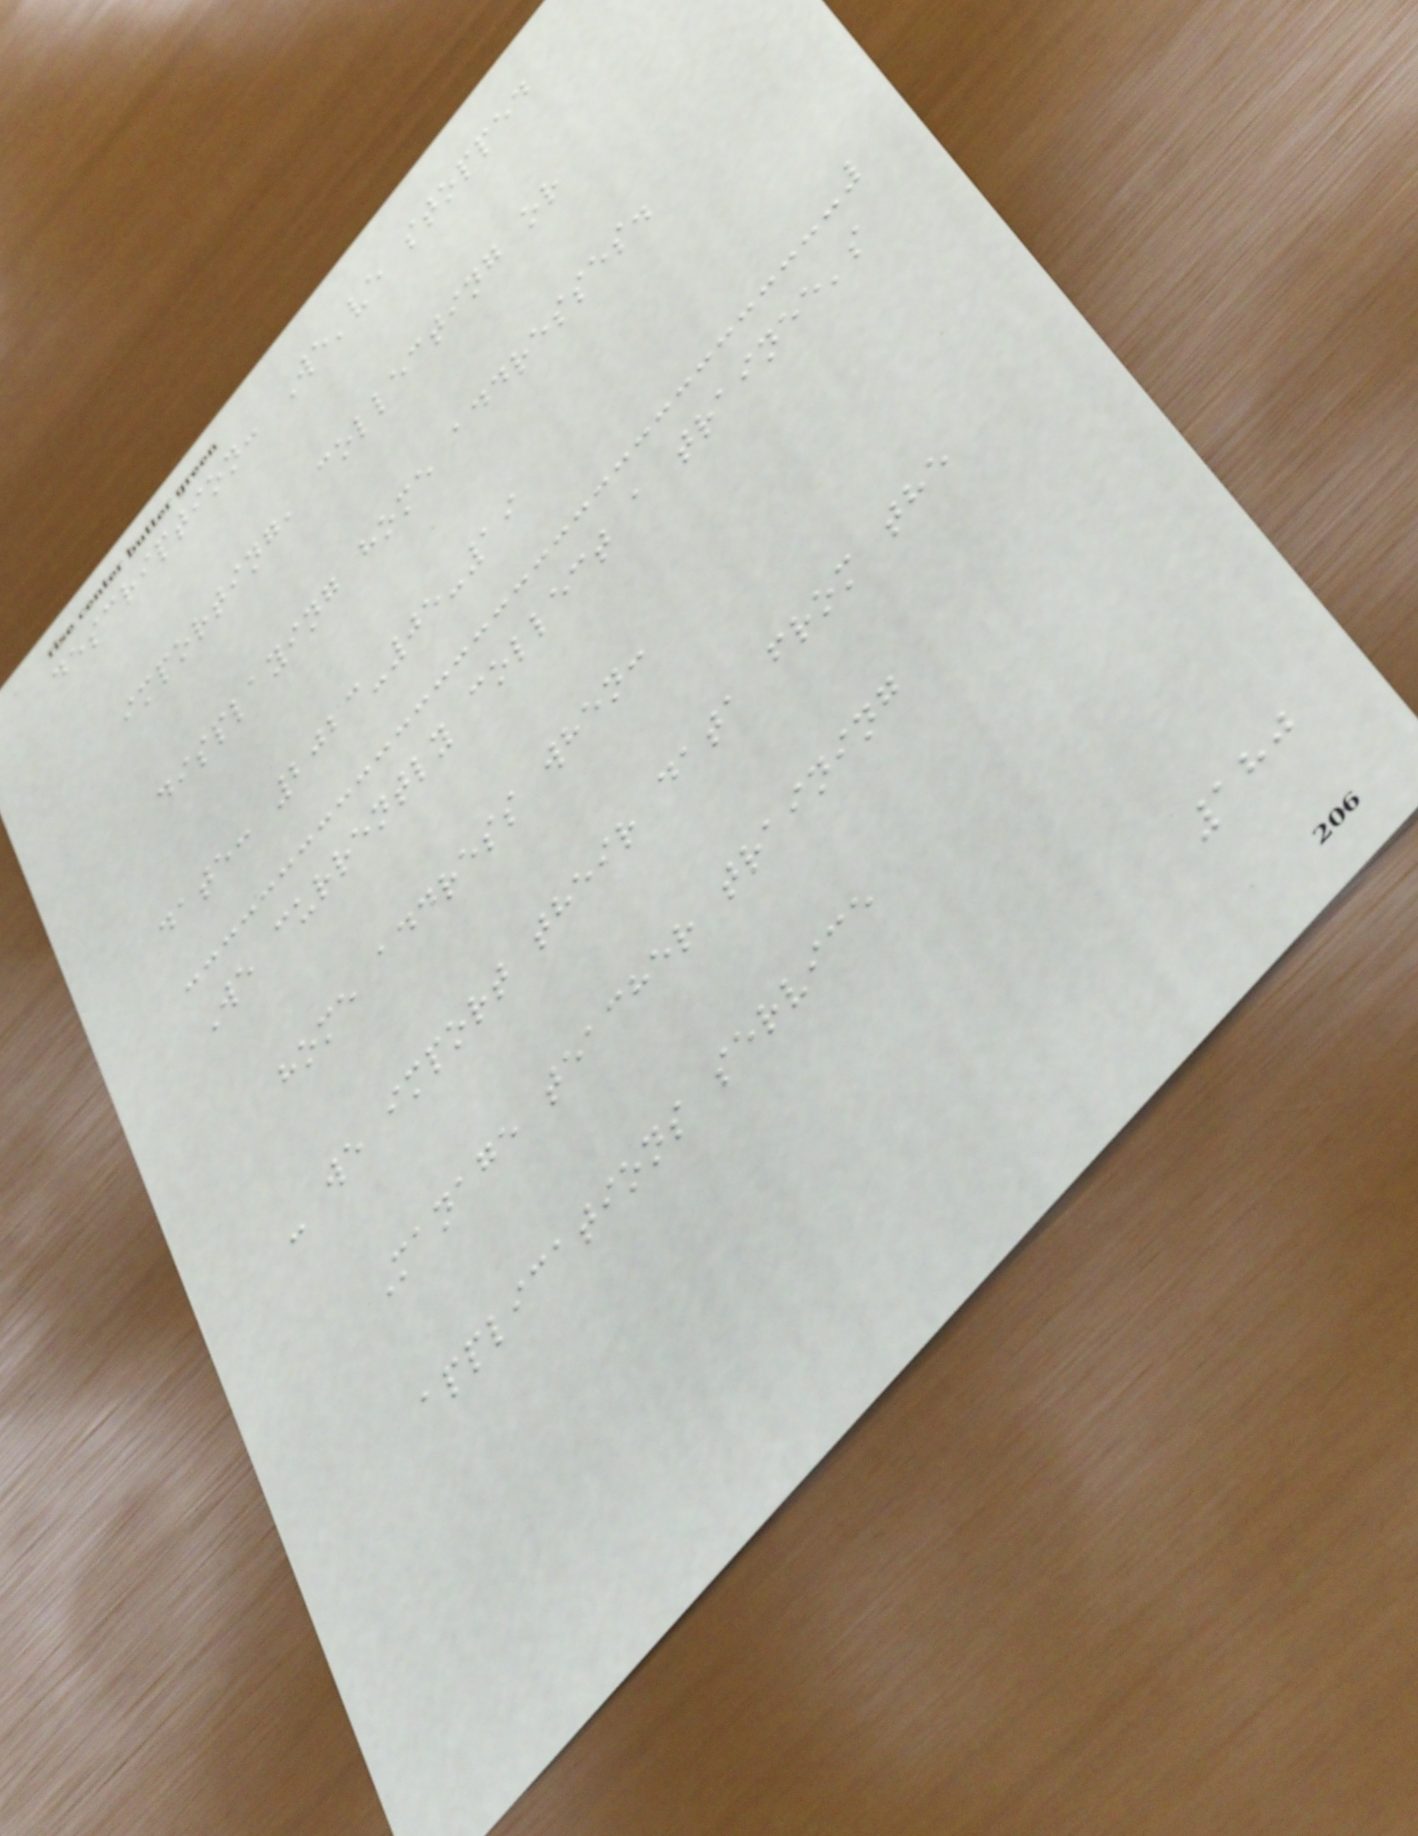description: We've stopped
importing, collecting or
displaying home addresses.
date: 2023-05-19
We currently collect a trainee's
home address when:
- we import their data from the
Manage teacher training
applications service
180
